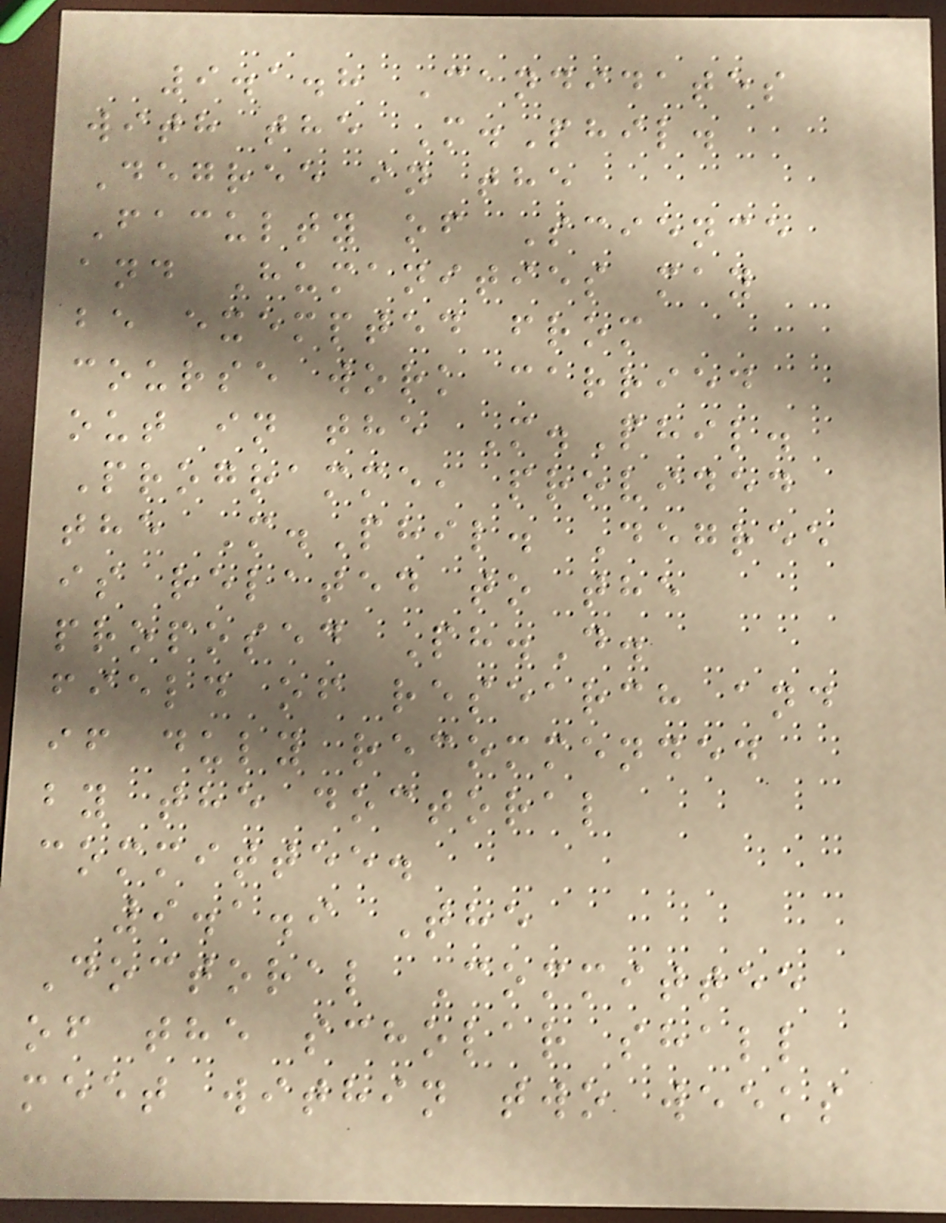9.1.8 Candidates
with the M.Phil.
Degree in the
Faculty of Science
and Humanities may
be exempted from
course work carried
out in the M.Phil.
Programme, provided
the M.Phil. Degree
is related to the
proposed Ph.D.
field of research and
if duly recommended
by the doctoral
committee.
9.1.9 The
Doctoral Committee
of the scholar shall
meet within two weeks
